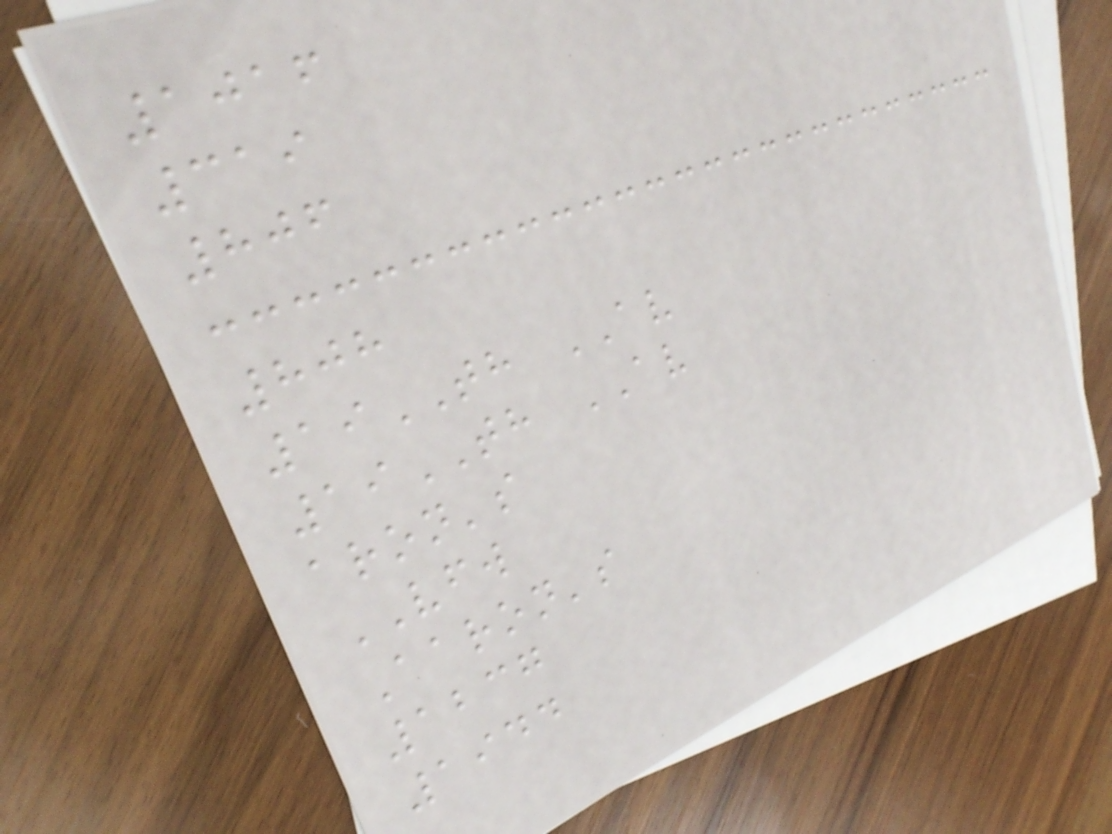1016
319
806
808
19TH AV
19TH AV
aron's
VFW
Aaron's
1237
1944
